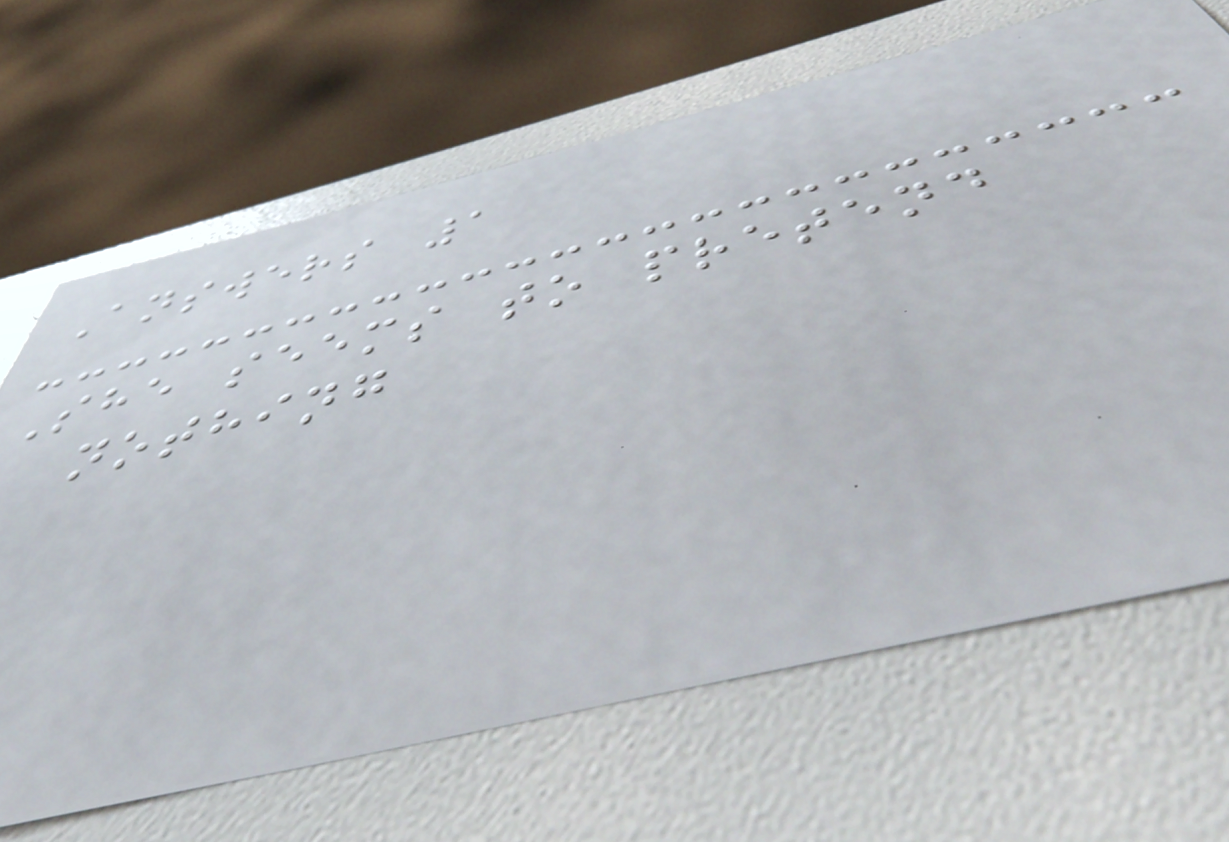Answers 1
She seems to pretend
nothing
